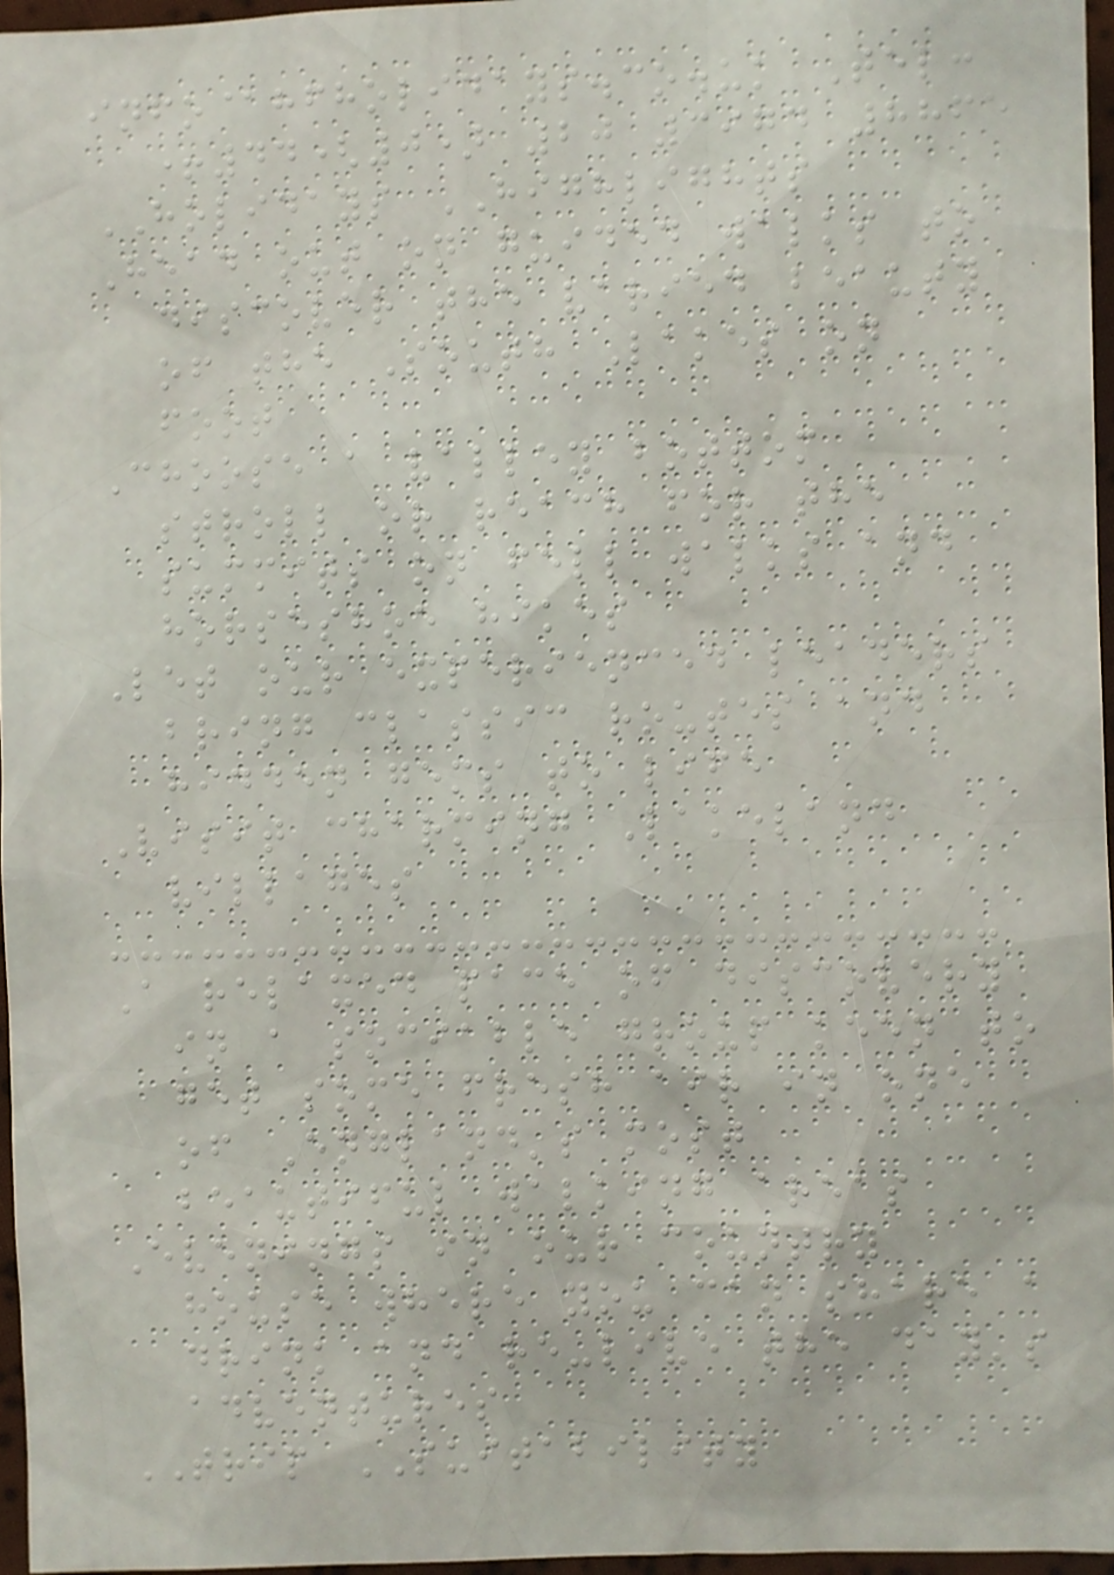info@hfholidays.co.uk Tel:
+44(0) 20 3974 8865
HOLIDAYS HIGHLIGHTS
Head out on guided walks to
discover the varied beauty
of the South Lakes on
foot
Choose a valley bottom
stroll or reach for the
summits on fell walks and
horseshoe hikes
Let our experienced leaders
bring classic routes and
hidden gems to life
Visit charming Lakeland
villages
A relaxed pace of discovery
in a sociable group keen to
get some fresh air in one
of England's most
beautiful walking areas
Evenings in our country
house where you can share a
drink and re-live the day's
adventures
TRIP SUITABILITY
